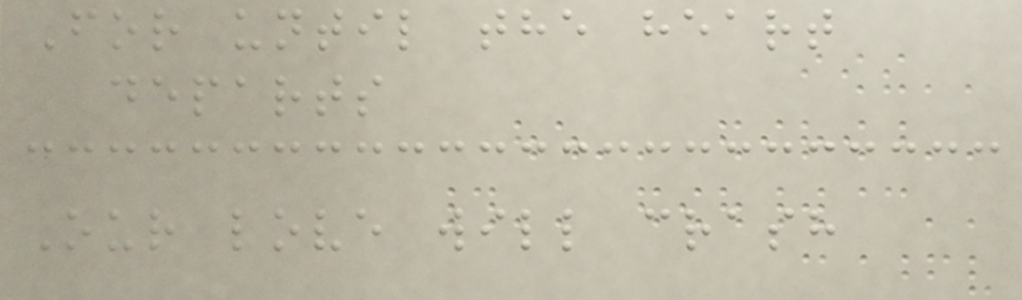For until the heart
departs
Our love will crash
